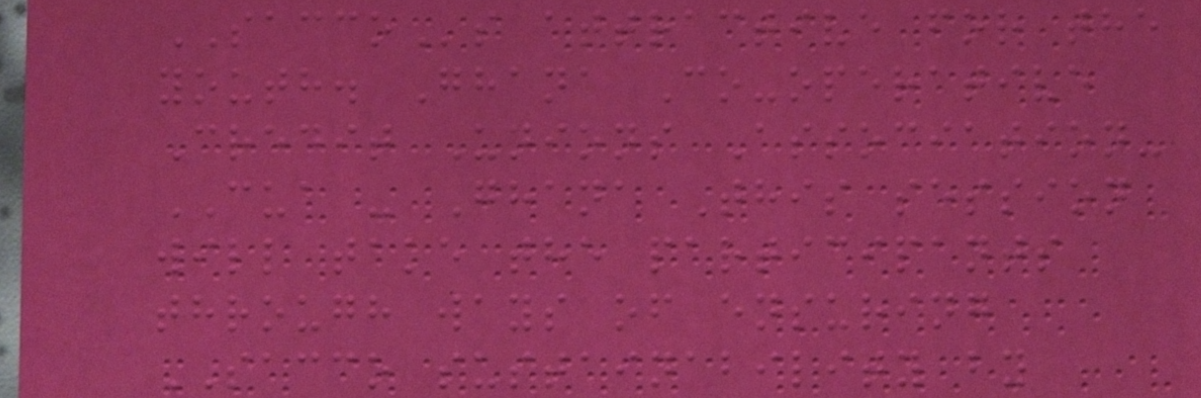SACCOs attractive for the
youth. Ghana Co-operative
Credit Unions Association-
CUA - Ghana This session
will take the participants
through ways of ensuring
SACCO sustainability by
